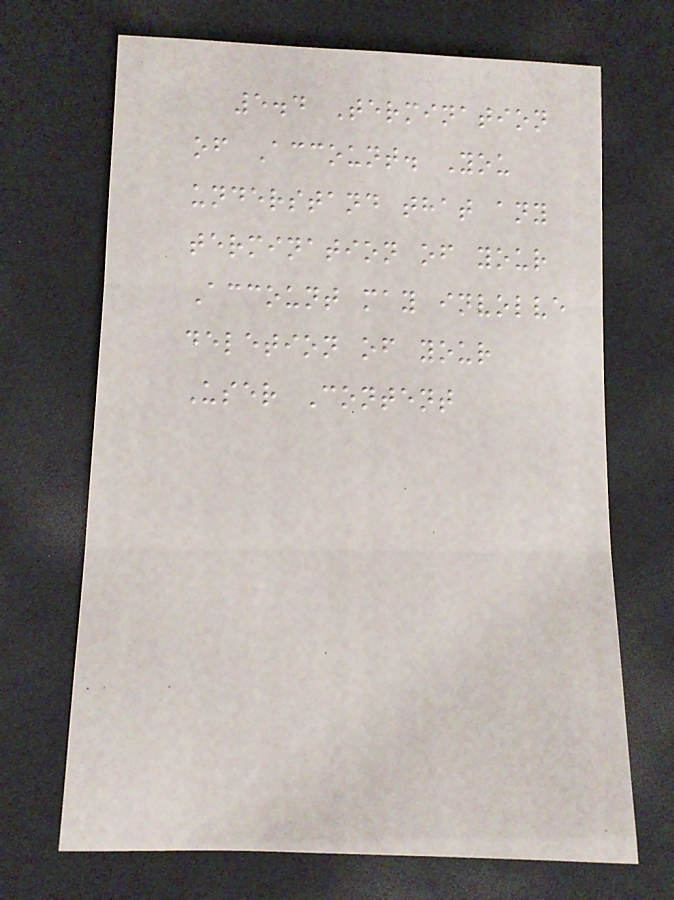5.4 Termination
of Account. You
understand that any
termination of your
Account may involve
deletion of your
User Content
